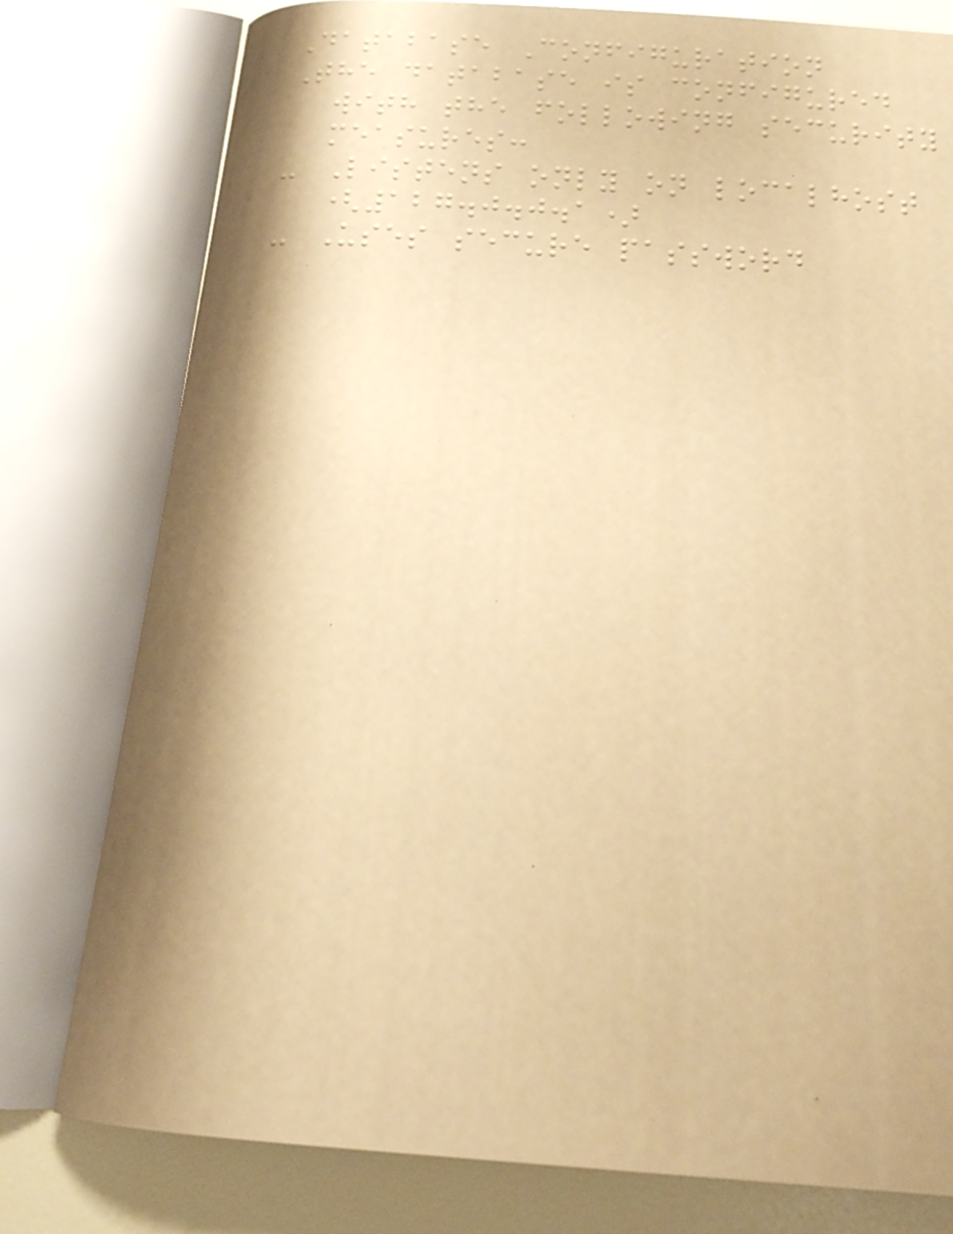Database Configuration
The database is configured
with the following security
measures:
- Listens only on localhost
(127.0.0.1)
- Uses secure password
